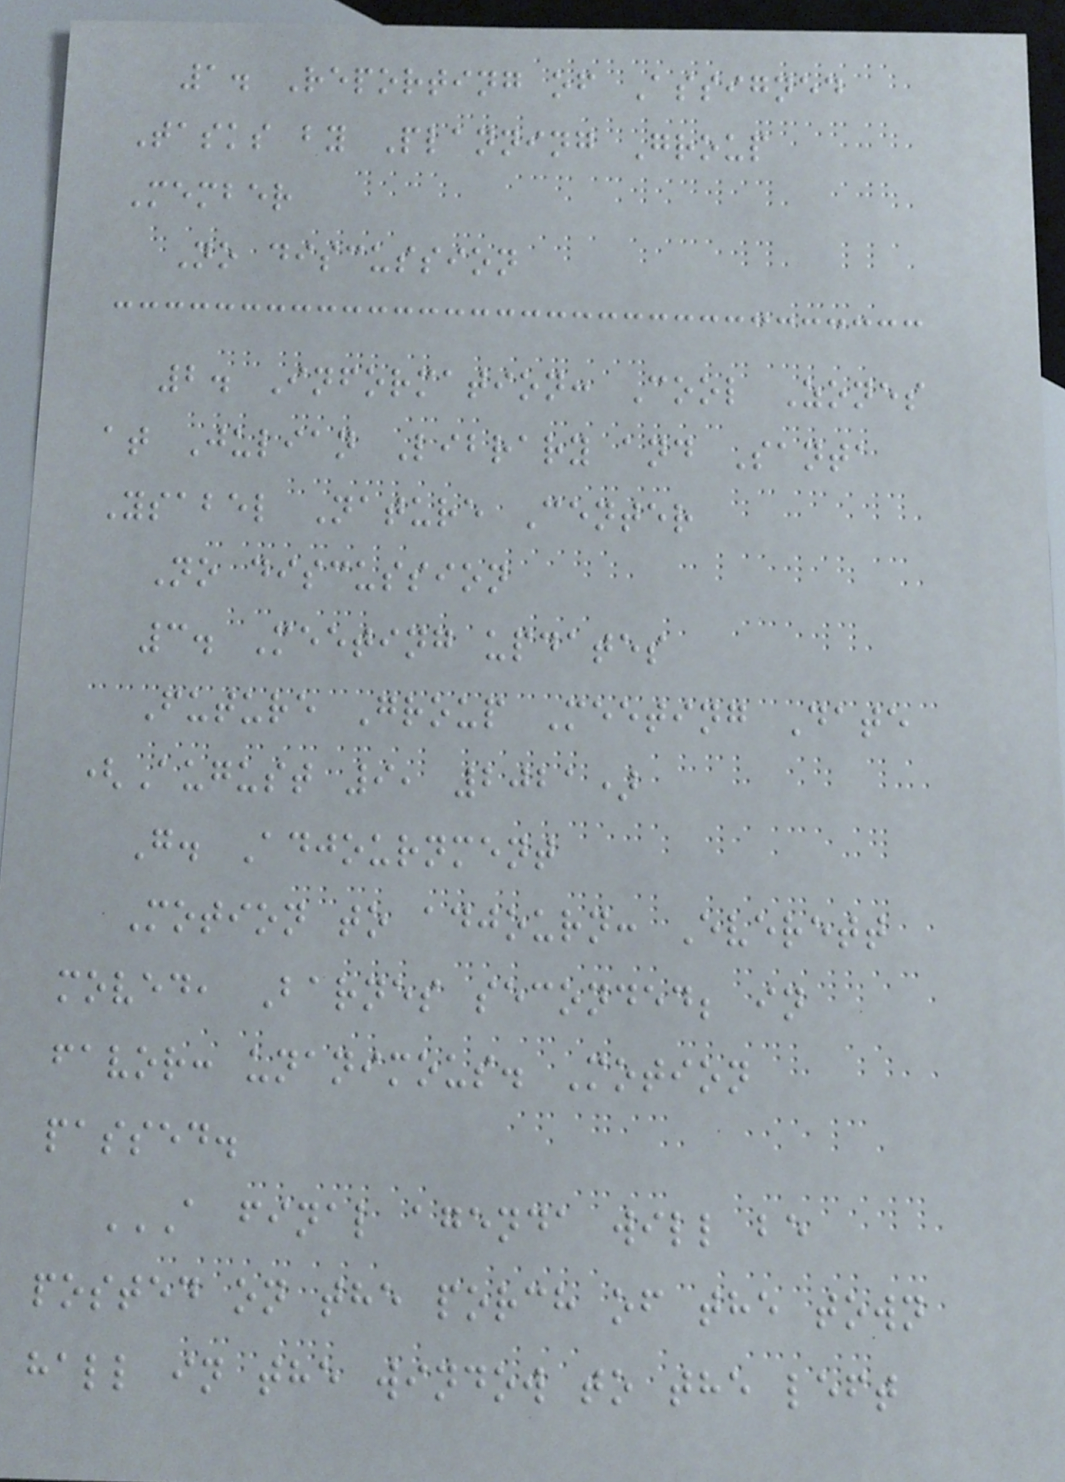1. Reporting of Assigned
Tasks by Planning Group
Member
No discussion
2. Information: Cool Zones
at Julian Library and Santa
Ysabel Nature Center
No discussion
3. Meeting updates
Future Group Meeting Date
(August 9, 2021)
G. Adjournment
Motion to adjourn: Everett
moved, Barnes seconded; in
favor: unanimous. Motion
passed.
A FINAL AGENDA WILL BE
POSTED ON THE PORCH OF THE TOWN
HALL IN THE WINDOW TO THE LEFT
